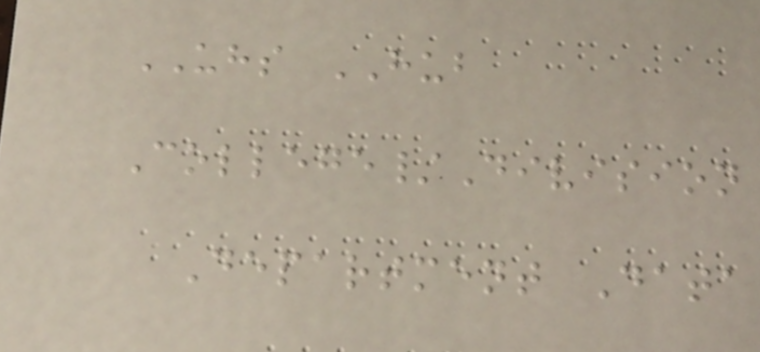UHS HUB
College/Division
Department Data
